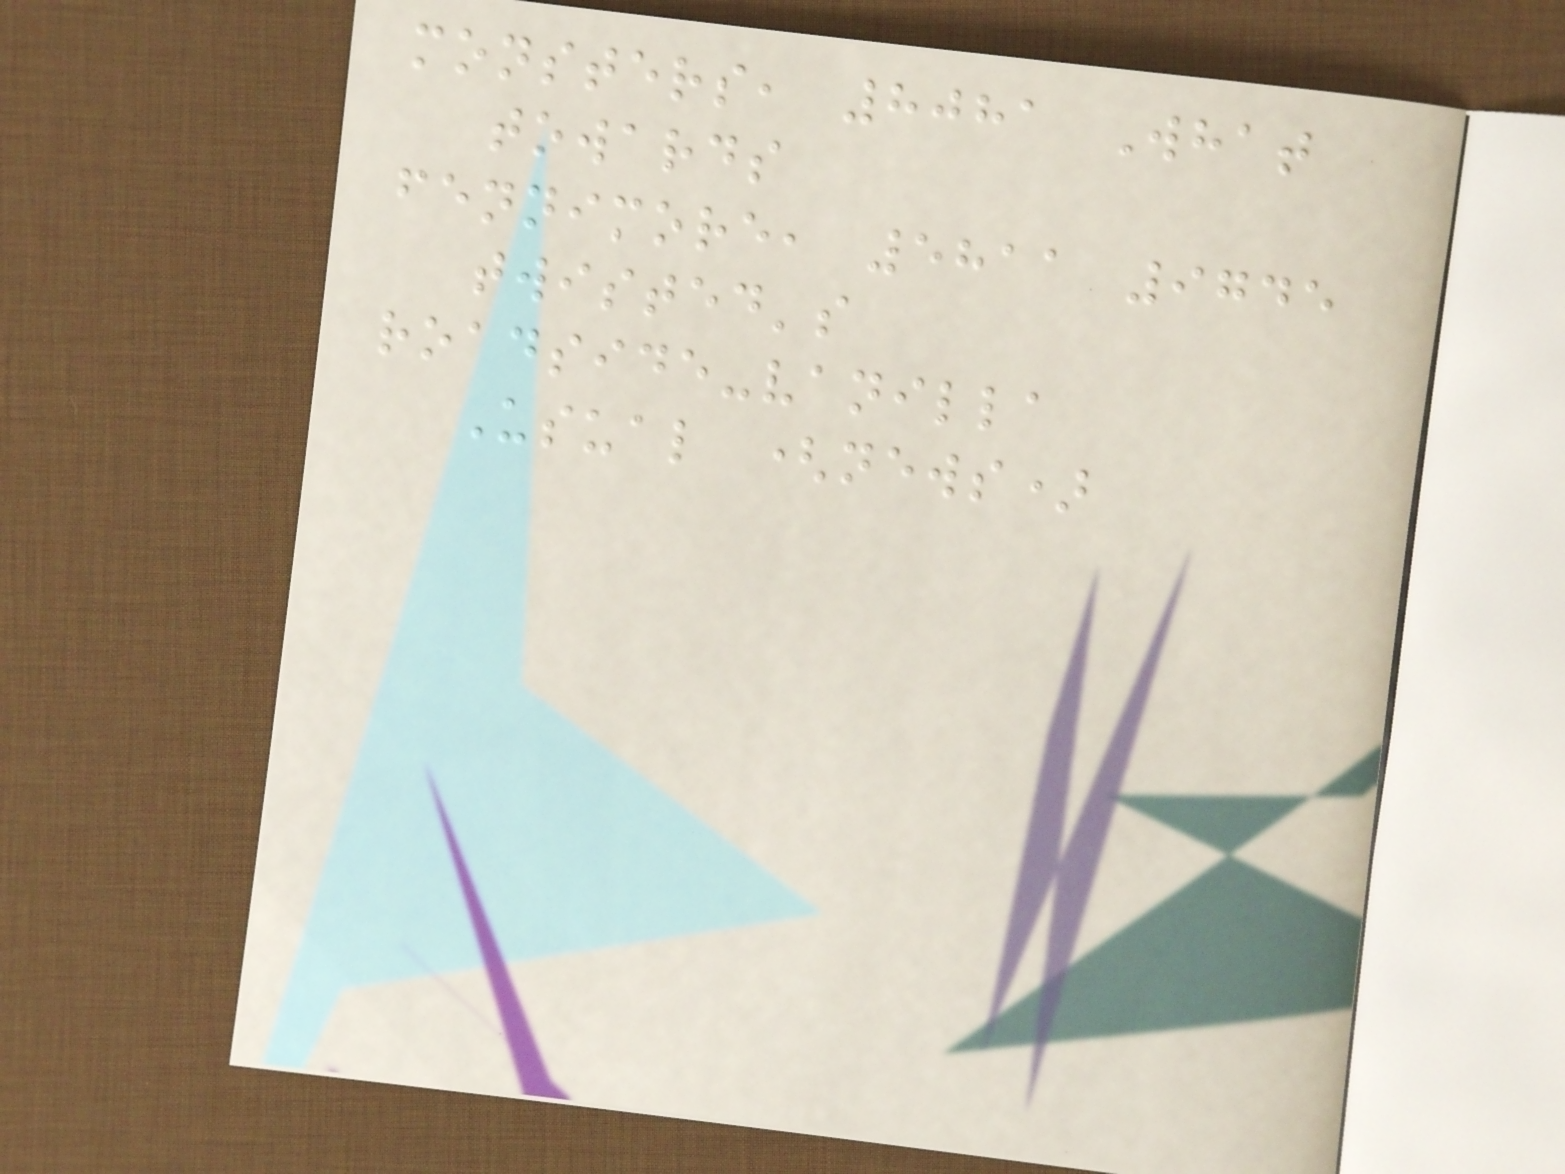monsters, 8081 What
towards
fennimore, 5811 9745
twisted's
roadside-vanilla
Usual (news)
